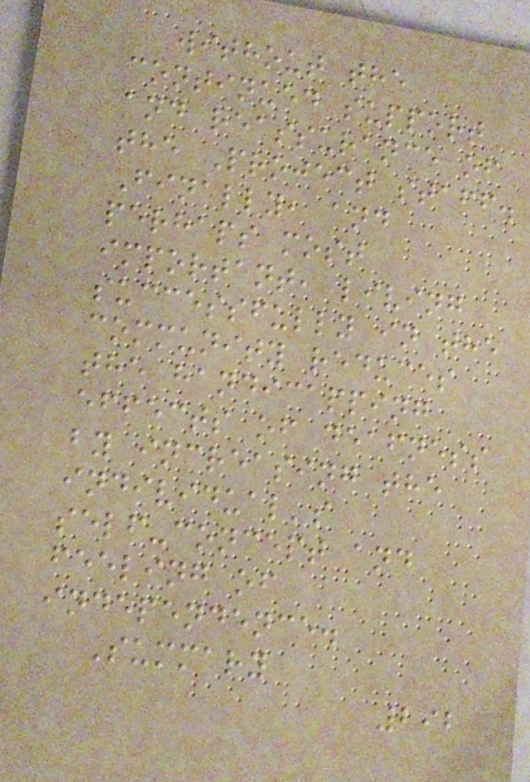without the
continued support
and reassurance of
the Project staff.
Finally, and
perhaps most
important, living
successfully in the
community reduces
the handicapping
effects of deafness
by increasing the
individual's
self-concept and
feeling of
independence.
Summary
292
